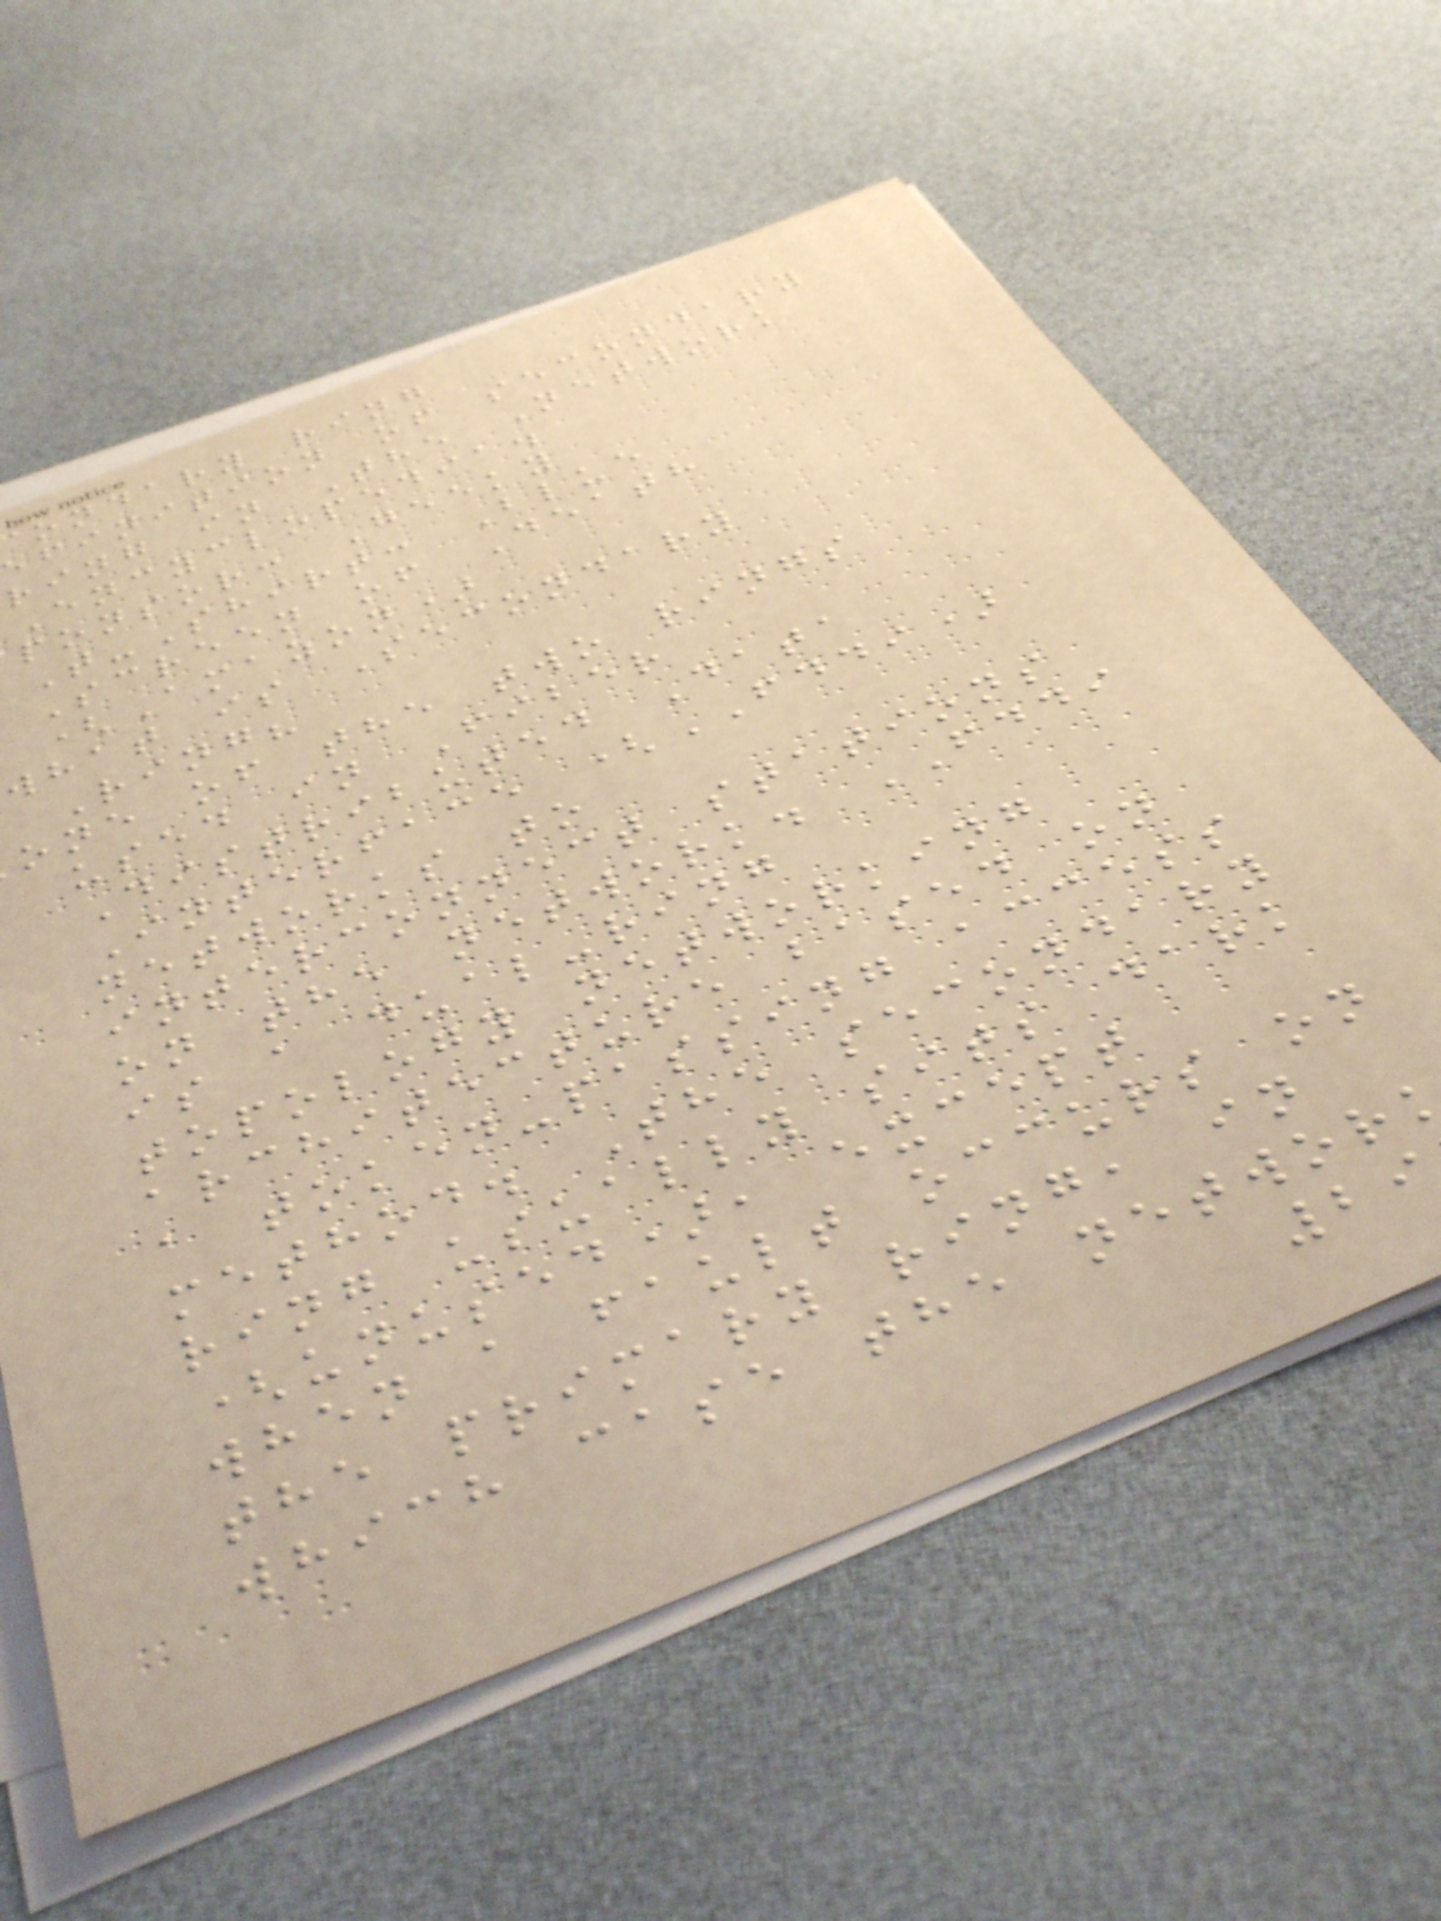ondary ring
efinition of secondary
ring in The Network
Encyclopedia.
ponsor: Geeky
T-Shirt: Blue
Screen of Death
(Amazon)
what is Secondary
Ring?
one of the two rings
used in Fiber
Distributed Data
Interface (FDDI)
networks to
interconnect stations
on the network. FDDI
is a dual-ring
topology networking
architecture based on
a token-passing access
method. The secondary
ring usually sits dark
(unused), except
when a fault occurs on
the primary ring, in
which case the networ
